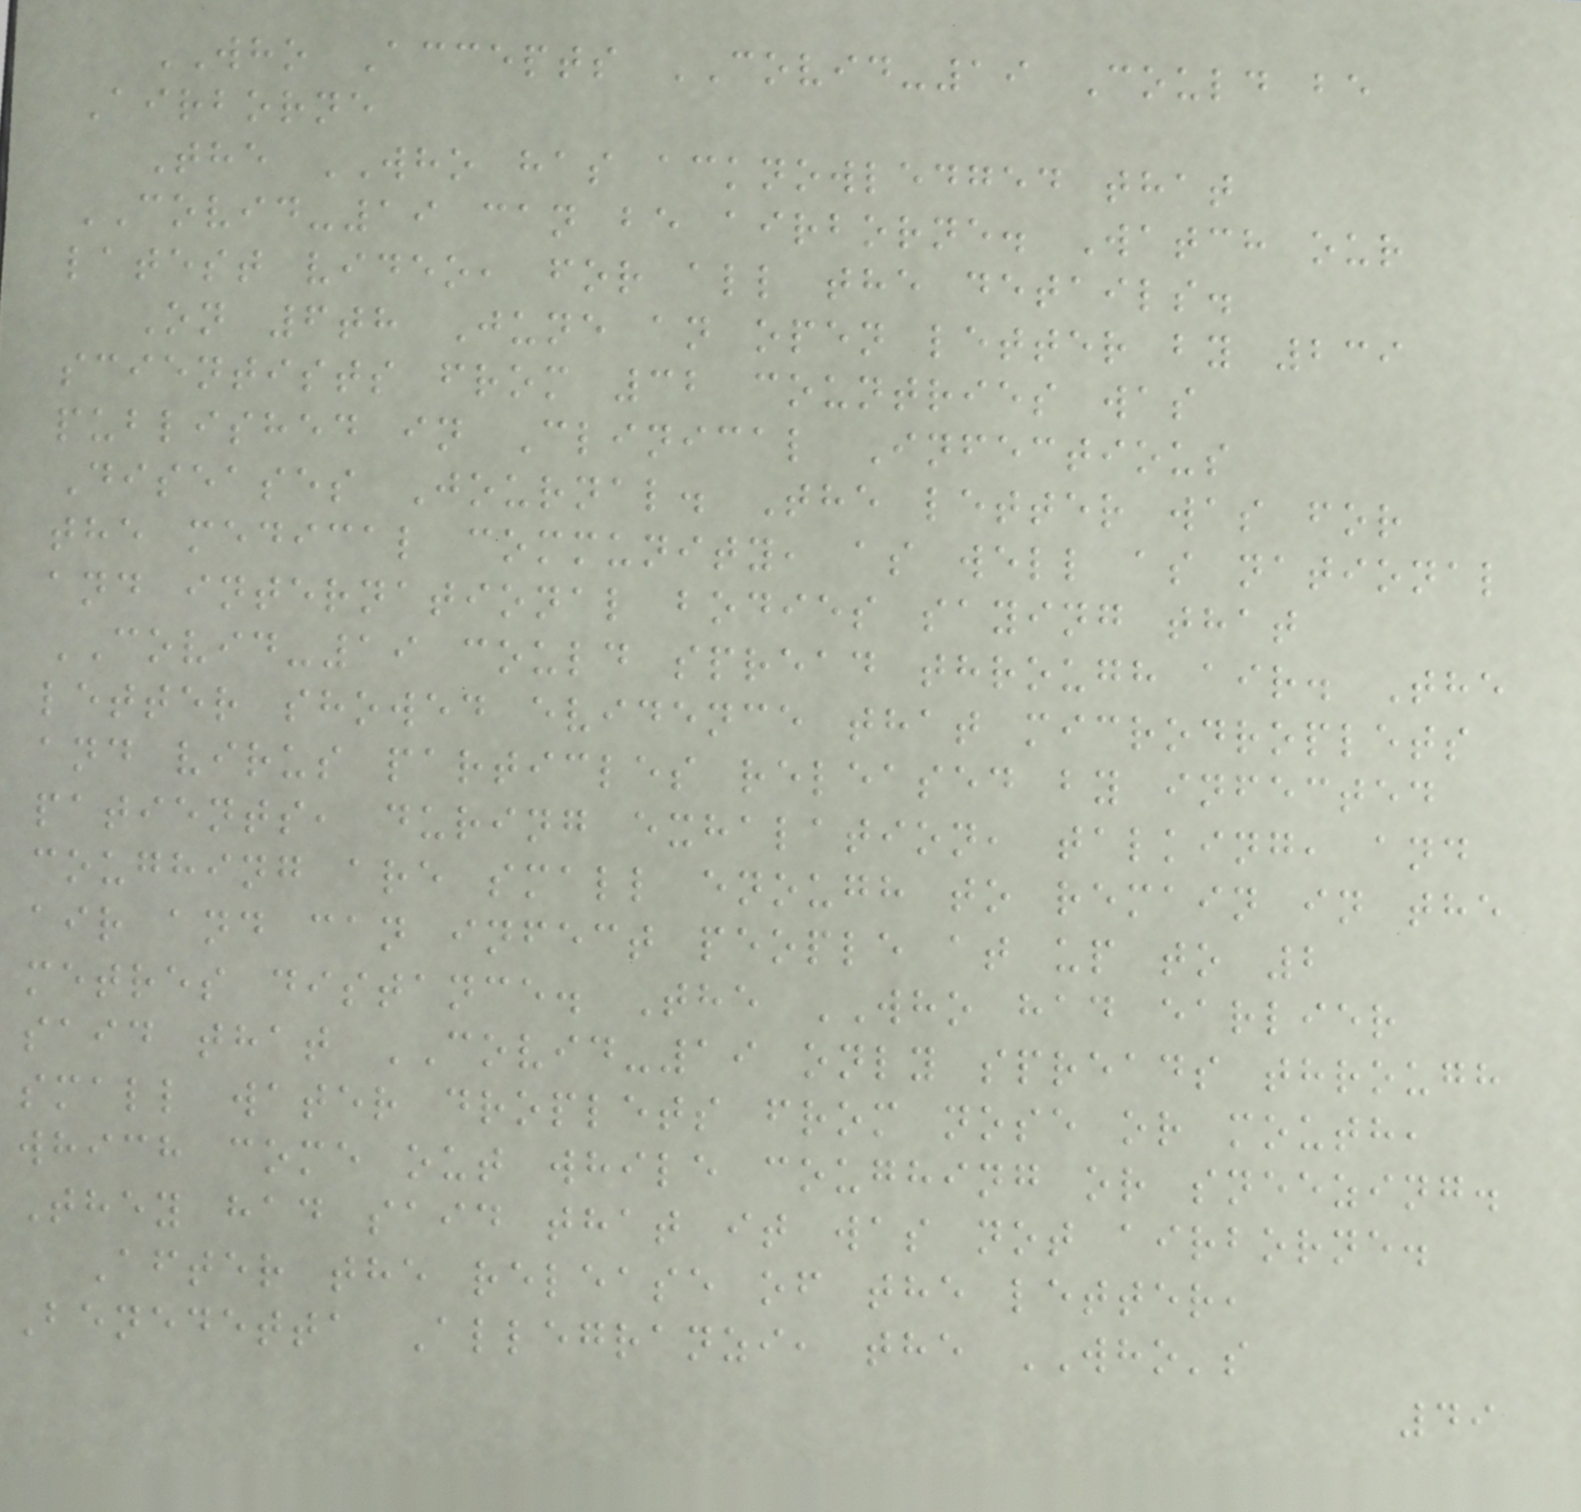WHO Accepts COVID-19 Could be
Airborne
The WHO has acknowledged that
COVID-19 can be airborne. Watch our
latest video, for all the details.
On 6th June an open letter by 239
scientists from 32 countries was
published in Clinical Infectious
Diseases Journal. The letter was for
the medical community, as well as national
and international bodies saying that
COVID-19 could spread through air. The
letter showed evidence that microdroplets
and virus particles released by infected
patients, during exhalation, talking, and
coughing are small enough to remain in the
air and can infect people at up to 2
metres distance. The WHO had earlier
said that COVID-19 only spreads through
small water droplets from nose or mouth,
which come out while coughing or sneezing.
They had said that it was not airborne.
After the release of the letter,
Benedetta Allegranzi, the WHO's
49
